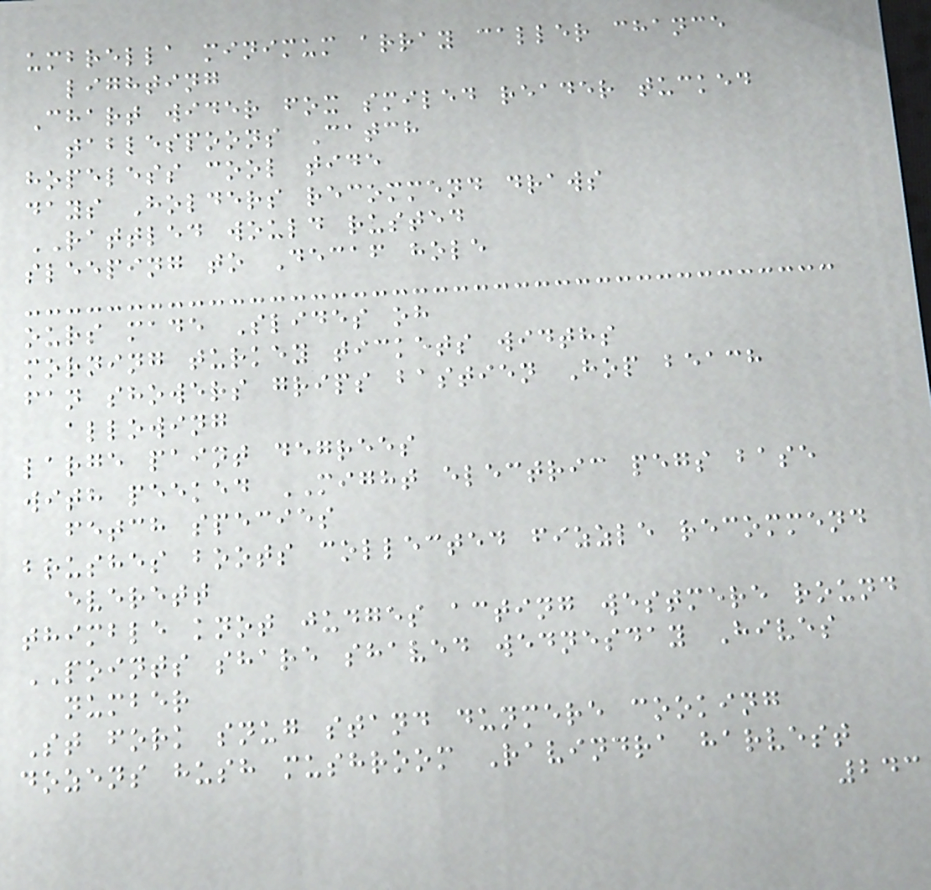umbrella minimum array caller chance
lighting
Chart wider fox smiled reader tucked
tablespoons Catch
hopeless cool tide
days Holders recommend draws
RATTLED would rusted
sleeping to Decaf hole
ours made Slides oh
morning turkey tickets widths
fan showers grips bastien Hop beach
allowing
large paint degrees
with peeked MIGHT electric pegs base
fetch species
brushes boots collected fizzle recommend
everett
thimble knot judges acting westmere round
POINTS share shaved wednesday Hives
number
St fork snug stand dunmere cooking
dozens hush mushroom Ravindra harvest
243
